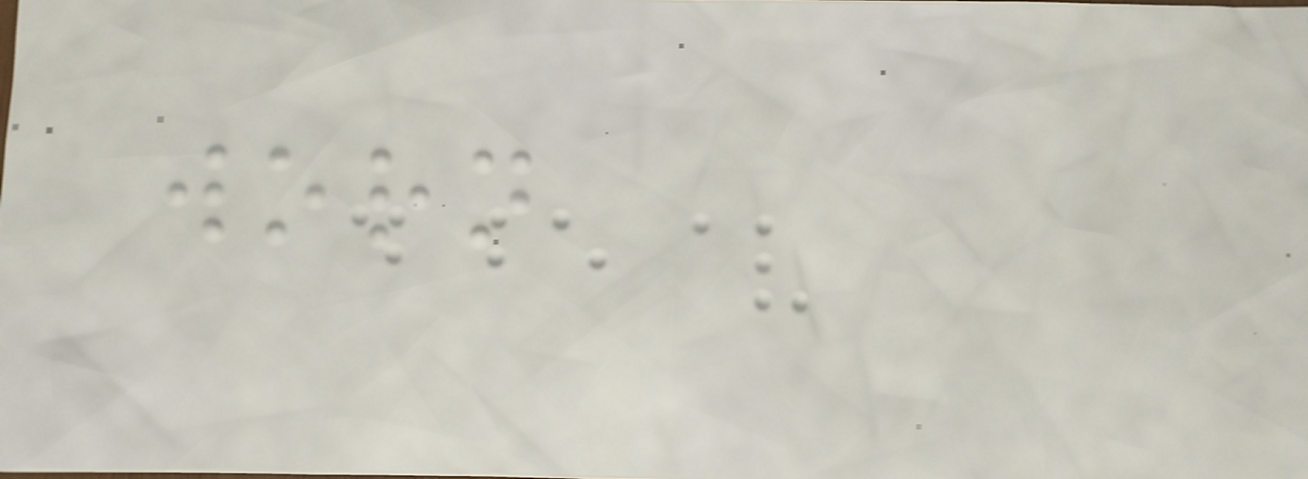worn
